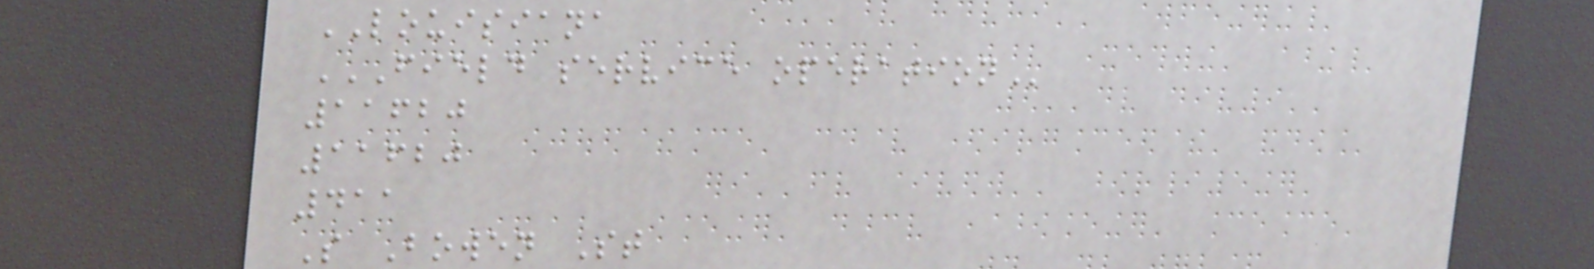LOUISIANA
FIELD SERVICE OPERATION
11620
11620
411
S Bowen St
